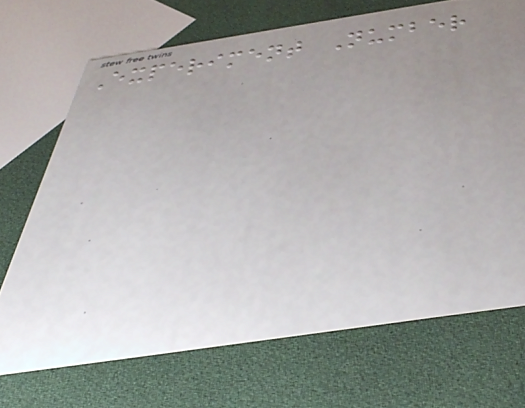Experiment Number
